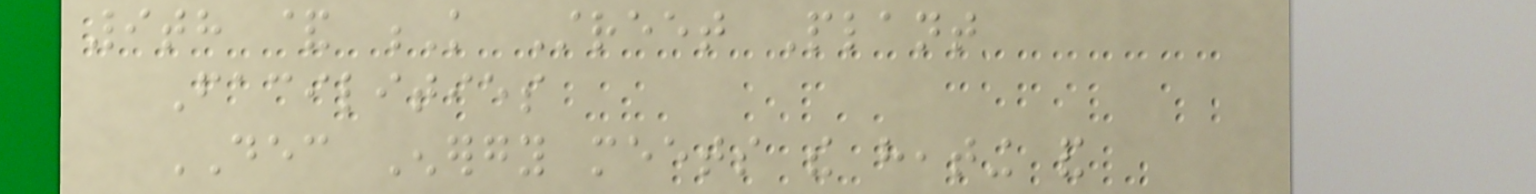9th & K Street Plant
Facilities
DEC Energy meets the heating and
